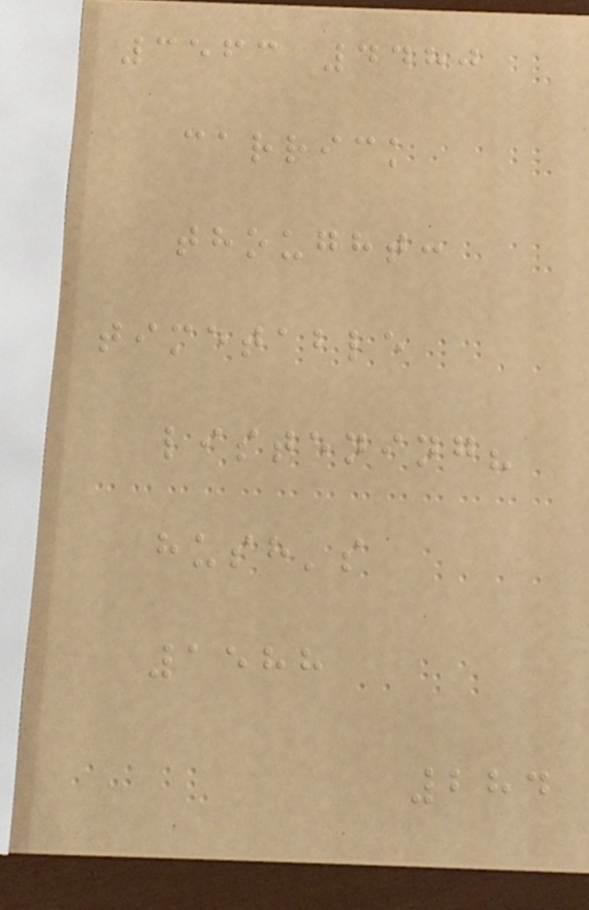3563 4480
carrick
thought:
timetable
listening?
hush's
1588
284
